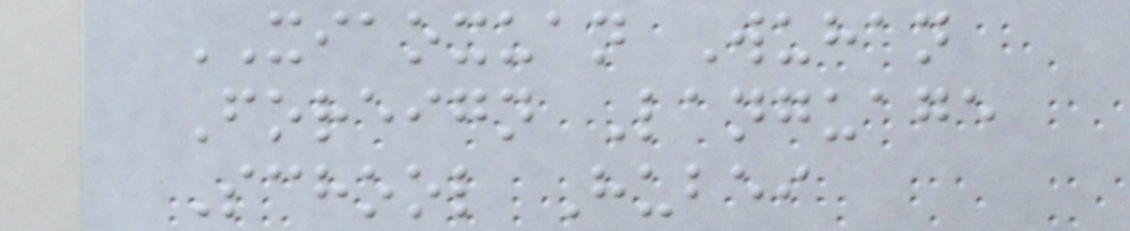XIAOXUAN Wuhan
Foreign Language
School Hubei
